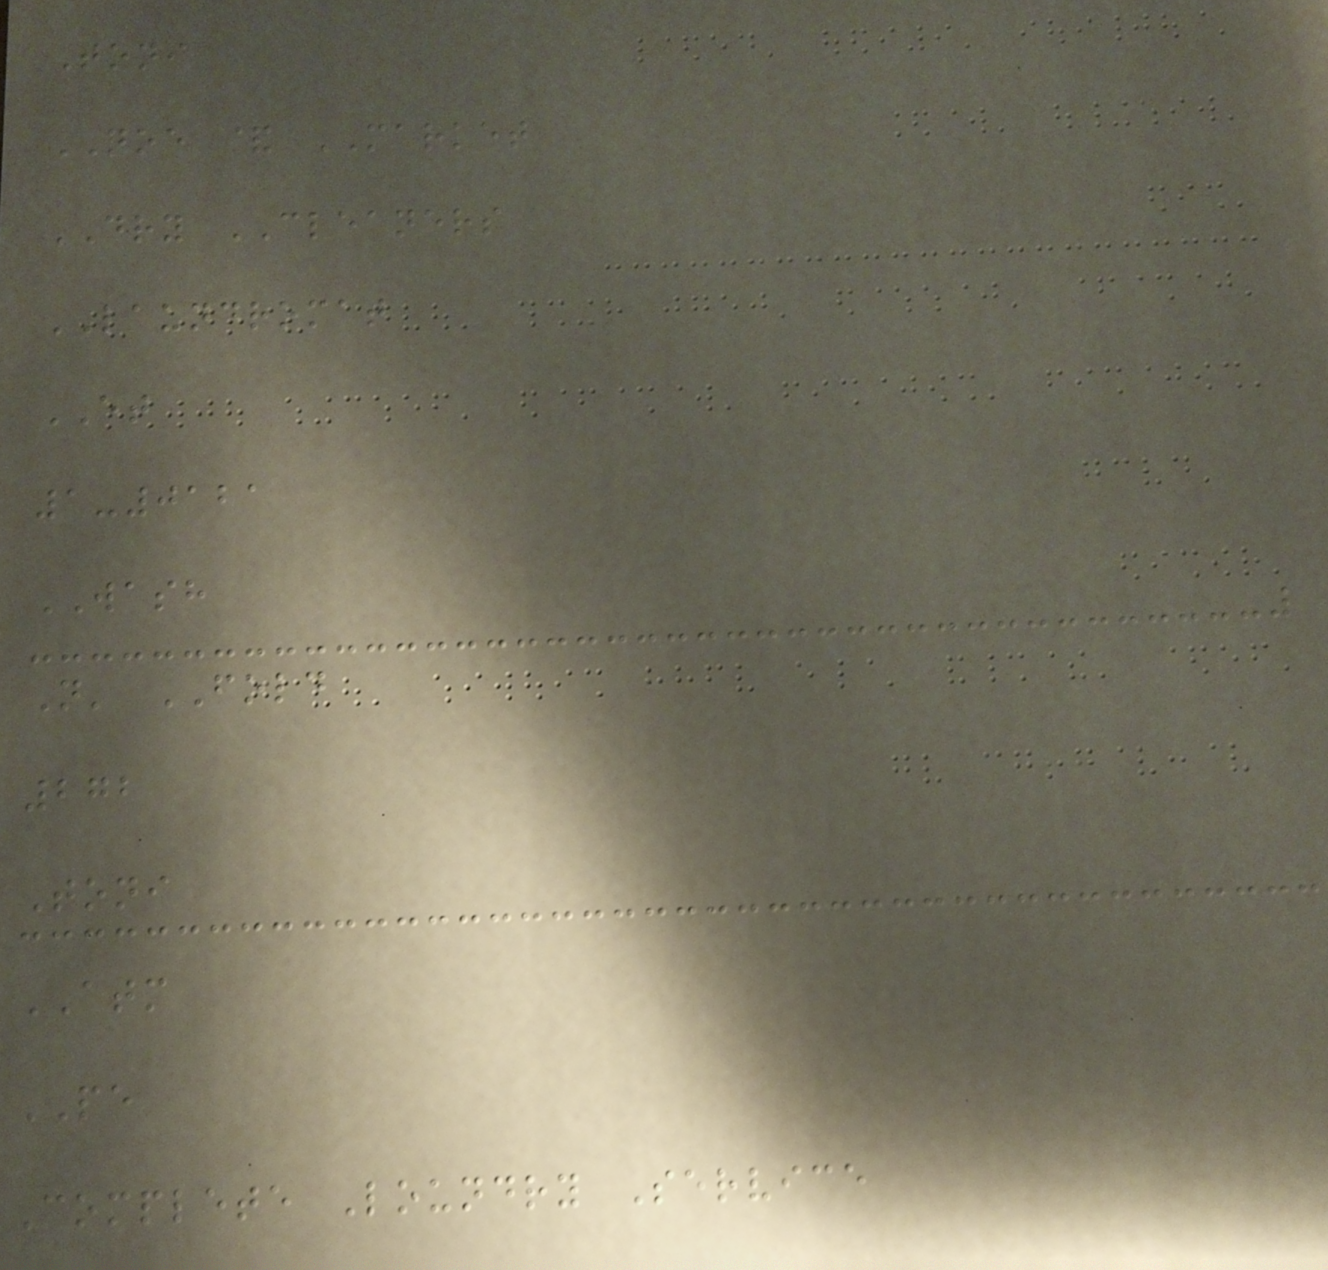Toni
NOE & MARKET
DRY CLEANERS
LAUNDROMAT
ET
1-0121
WASH
N' FOLD
272
Toni
ATM
PE
Complete Loundry Service
